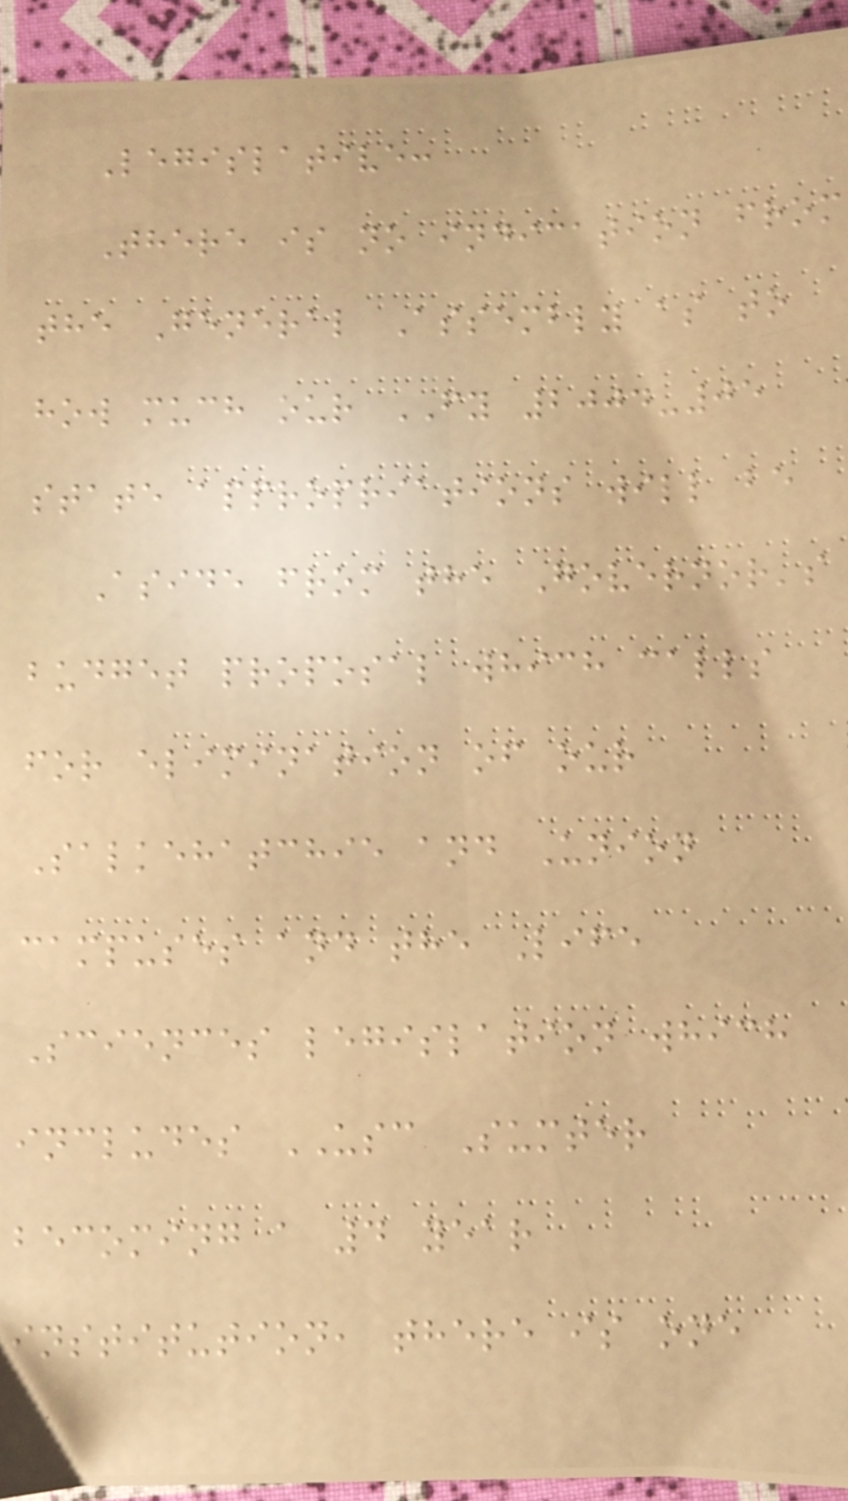Legislative:
There is no indication from
the General Assembly as to
how much our FY 2004-05
state appropriations will be
Aside from the Governor's
budget proposal which calls
for elimination of our
Salkehatchie and Union
campuses and the Life
Sciences legislation which
includes USC Sumter
becoming a 4 year
institution, there is one
